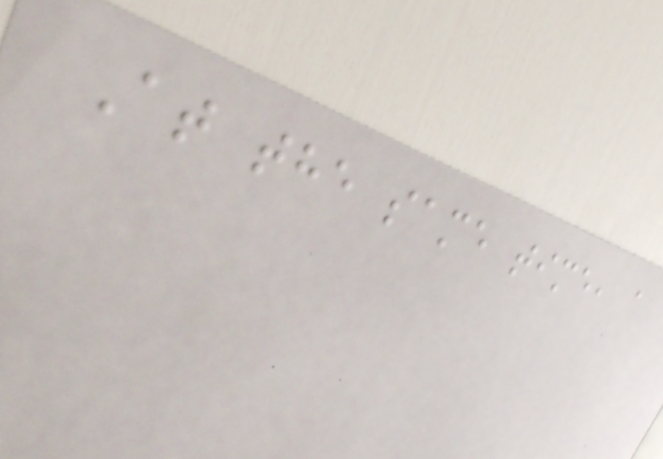At the same time, a
